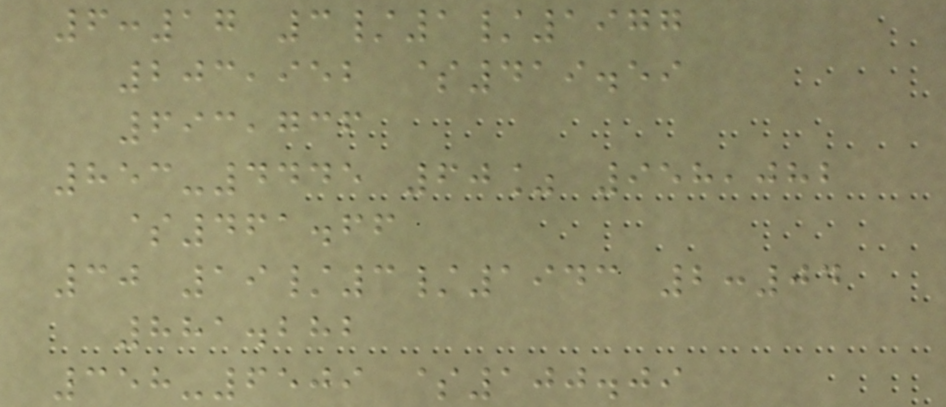6:17 3/1/1977
203,952 $419.59
693,736
853-4445 60% 958,082
$461.66
30 19/3/1943 2:04
881.282
358-6509 $100.09
